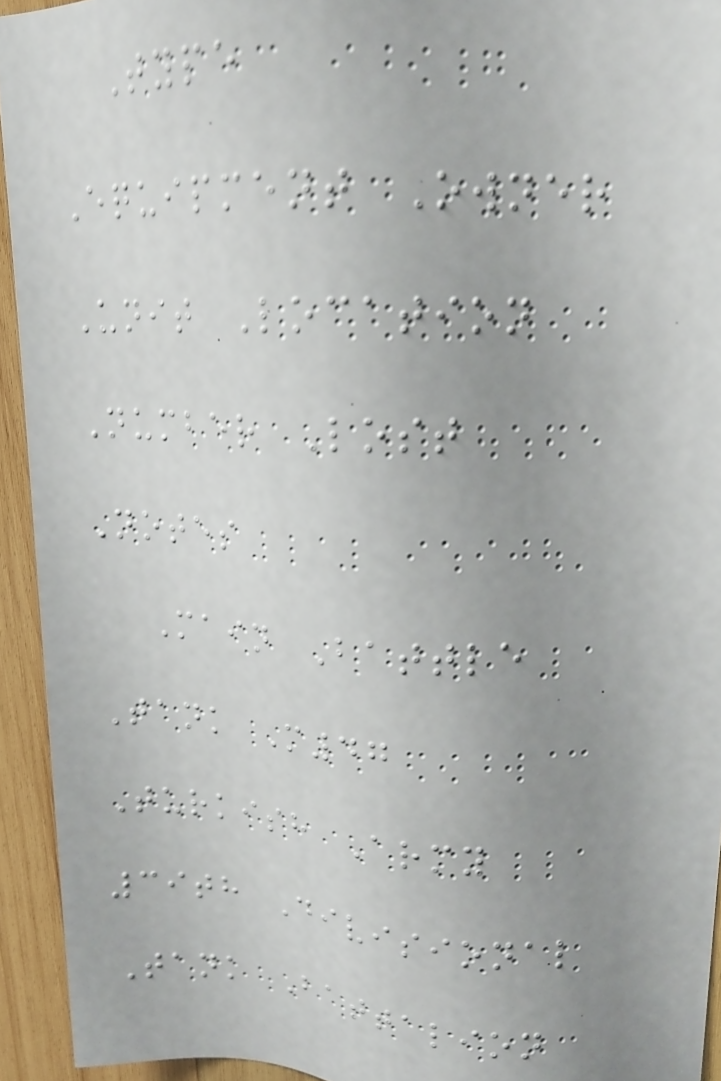Type
Equipment Owner
Unit Location
Number Lost
Notes
Main Battle
Tank M47
Turkish Army
39th Divisional
Tank Battalion
